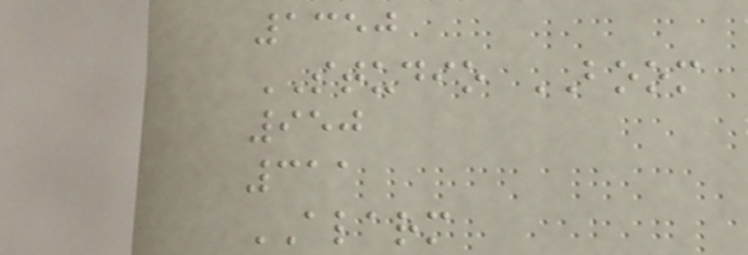1350
STUDIO BOOM
950
311
ALARM
